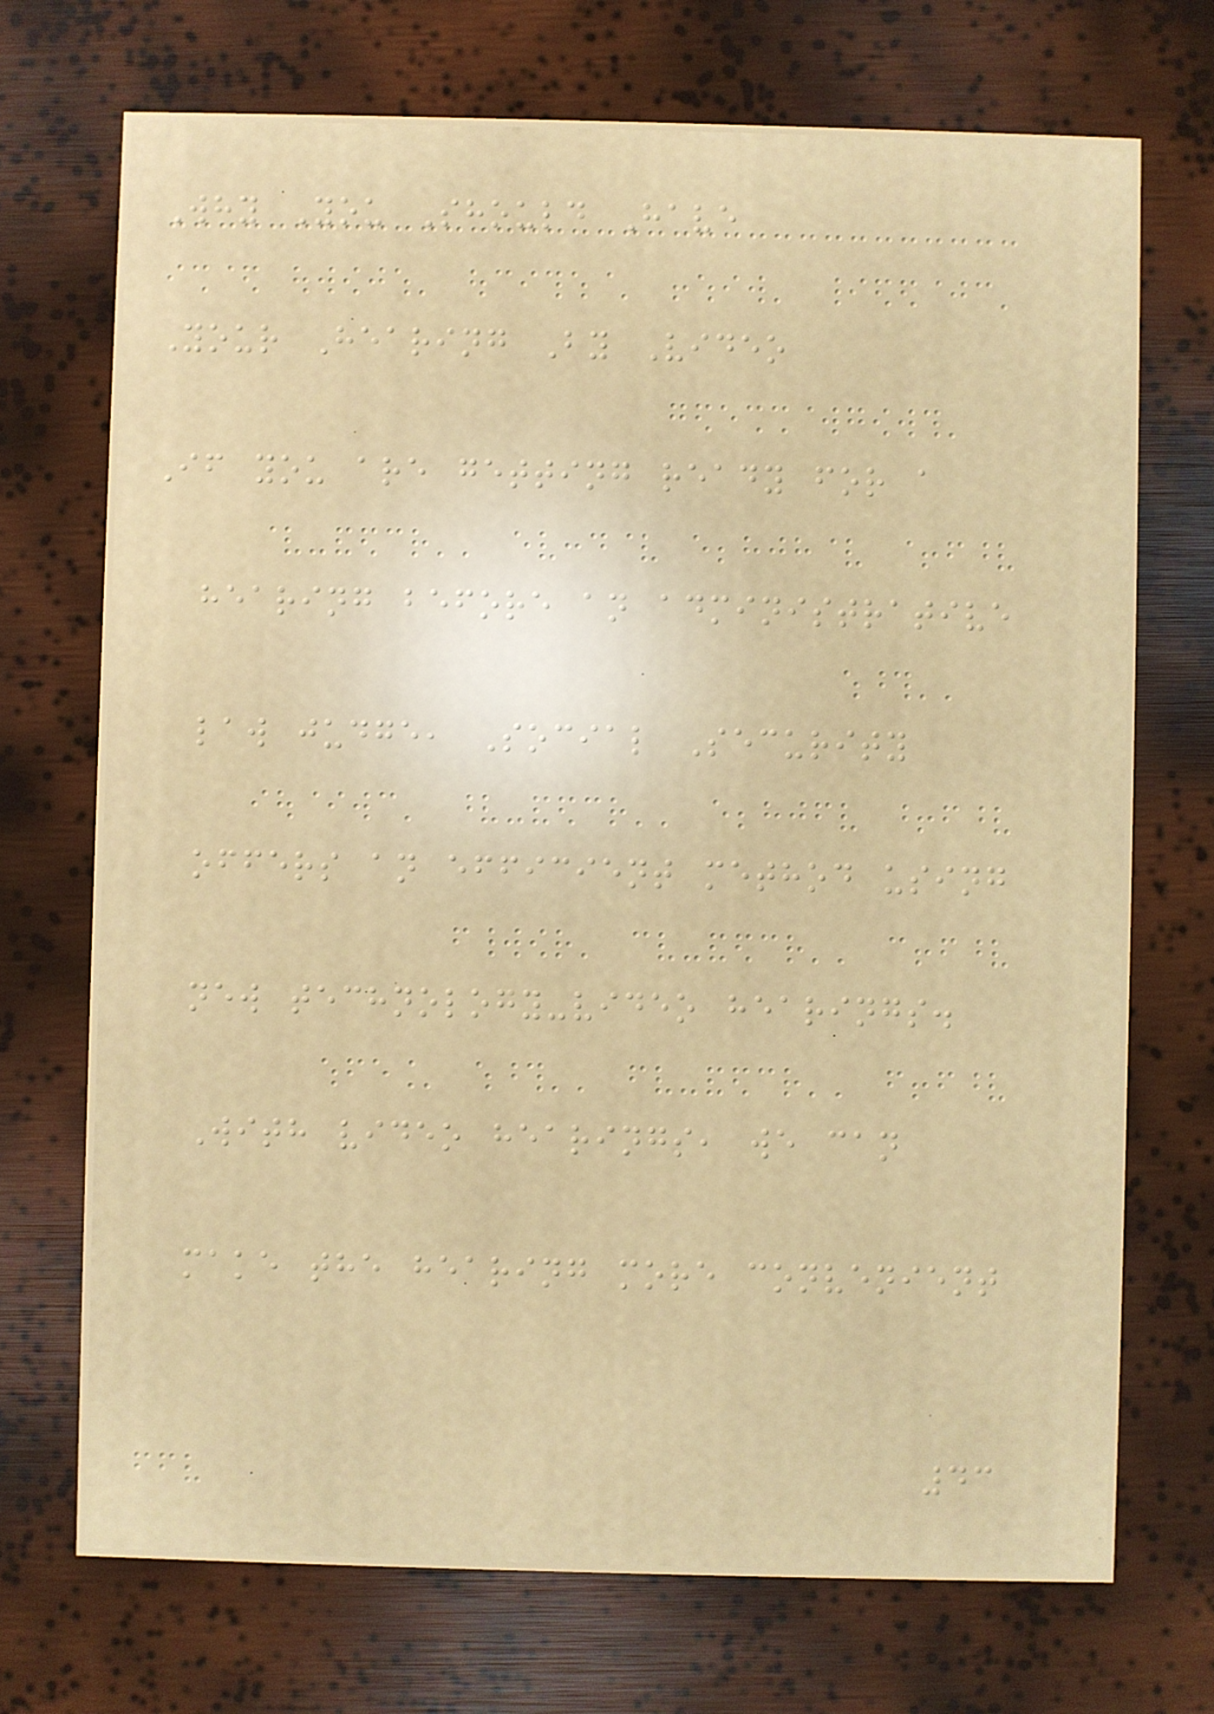Why You Should Have
Your Hearing By Video
If you are getting ready for a
hearing before an administrative
law judge, Social Security
offers an efficient method using
new technology-video hearings.
With video hearings, we can
make the hearing more convenient
43
